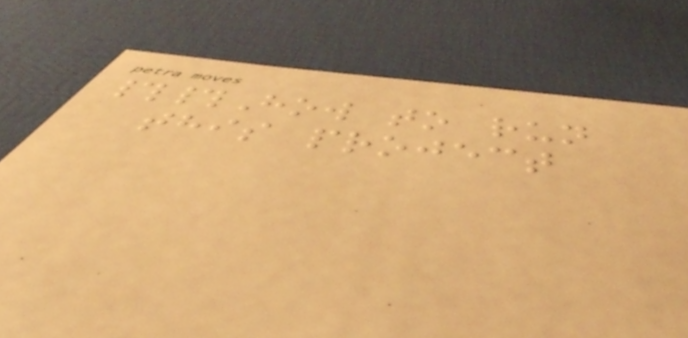##How to run
this project
